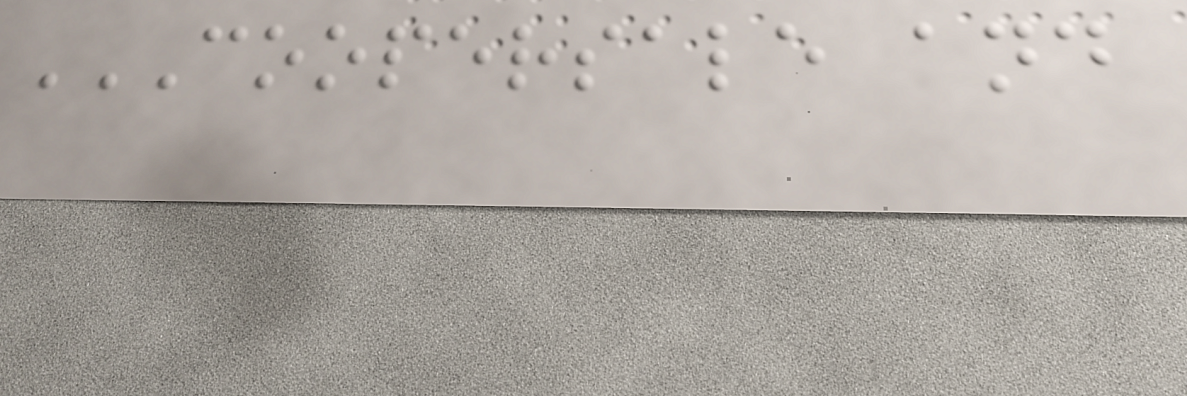COOPERSALE AND
